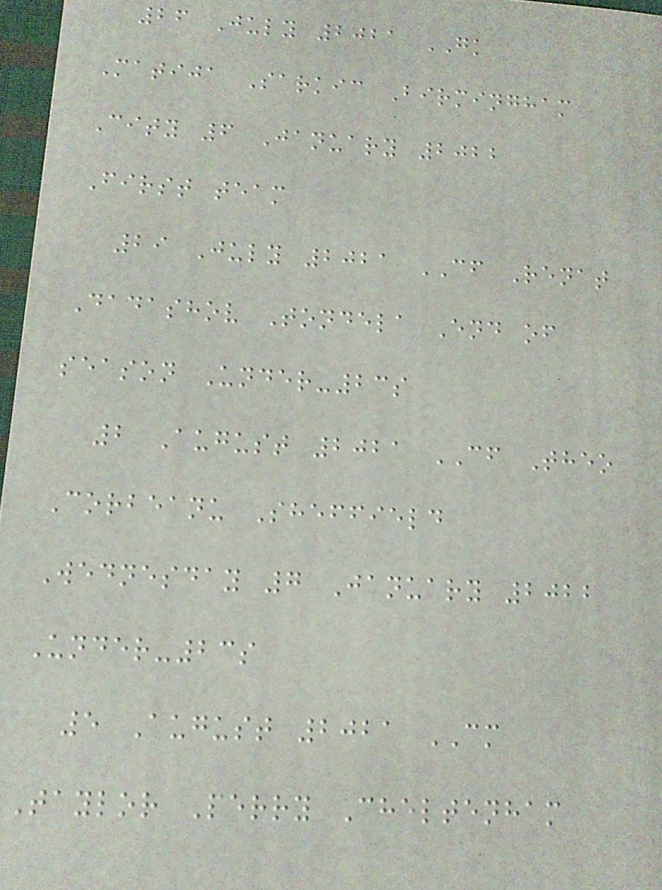26 July 2021 GK
Matija Sarkic Birmingham
City 6 January 2022
First team
29 July 2021 CF Renat
Dadashov Tondela End of
season Under-23s
2 August 2021 CF Theo
Corbeanu Sheffield
Wednesday 7 January 2022
Under-23s
5 August 2021 CM
Taylor Perry Cheltenham
